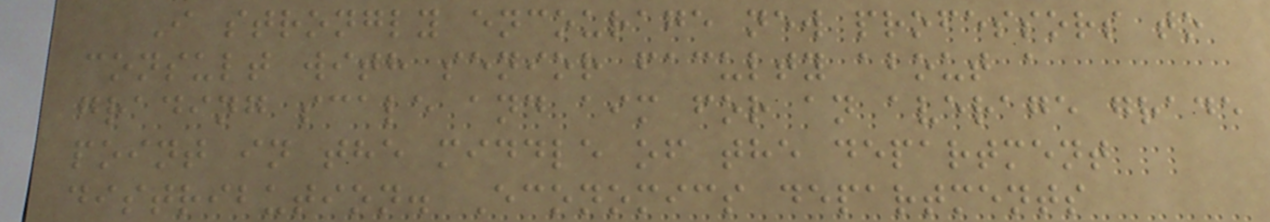I strongly encourage new professors to
consult with senior faculty about a
grading scale and aim for an average grade
point in the middle of the department
distribution. Economics departments
